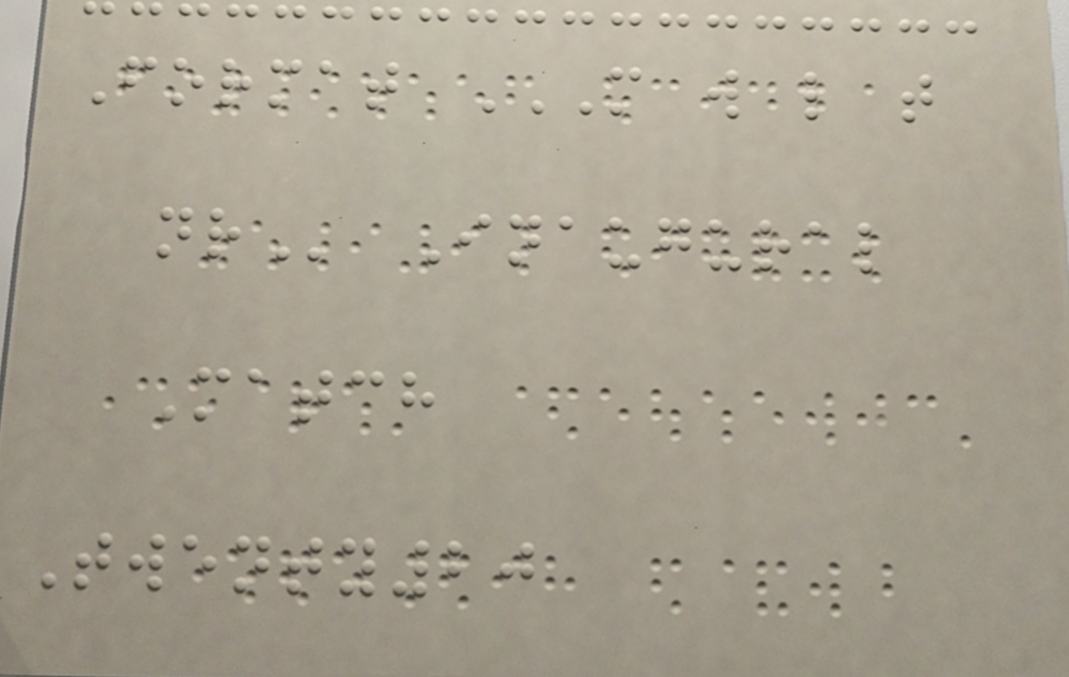Format M W L T
NR Inaugural
Match
Twenty20
